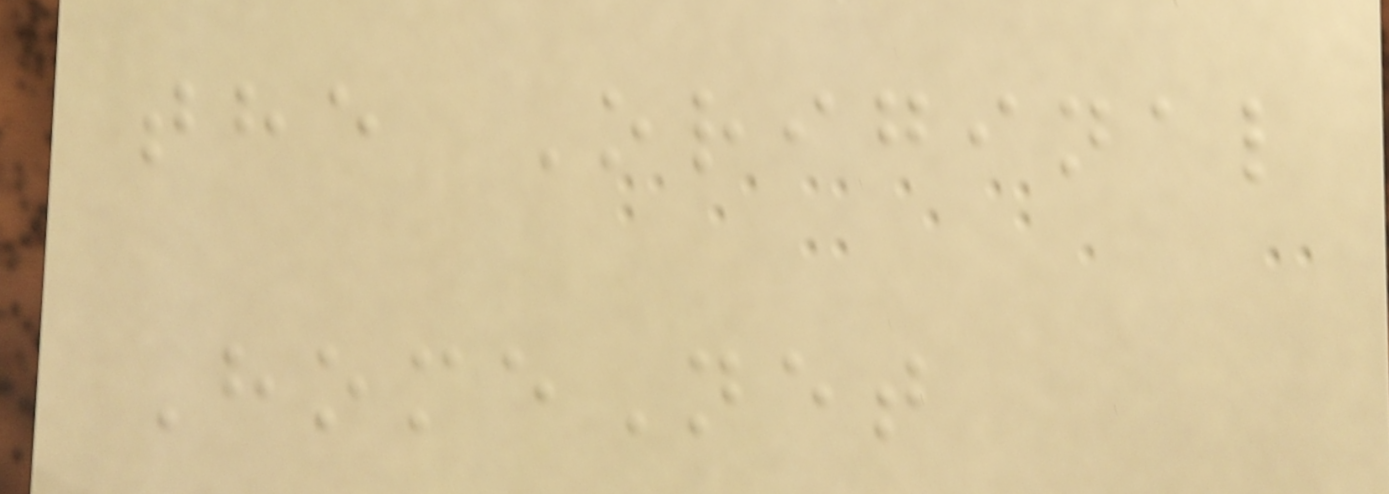the Original
HomeNet
